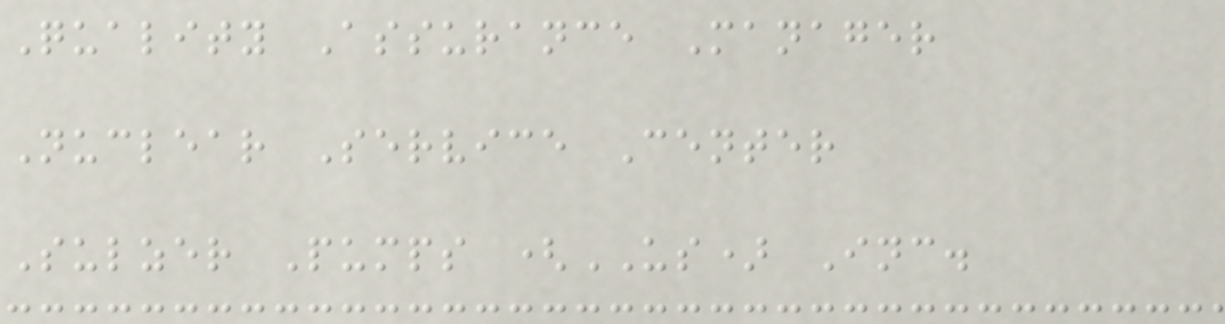Quality Assurance Manager
Nuclear Service Center
Sulzer Pumps (US) Inc.
